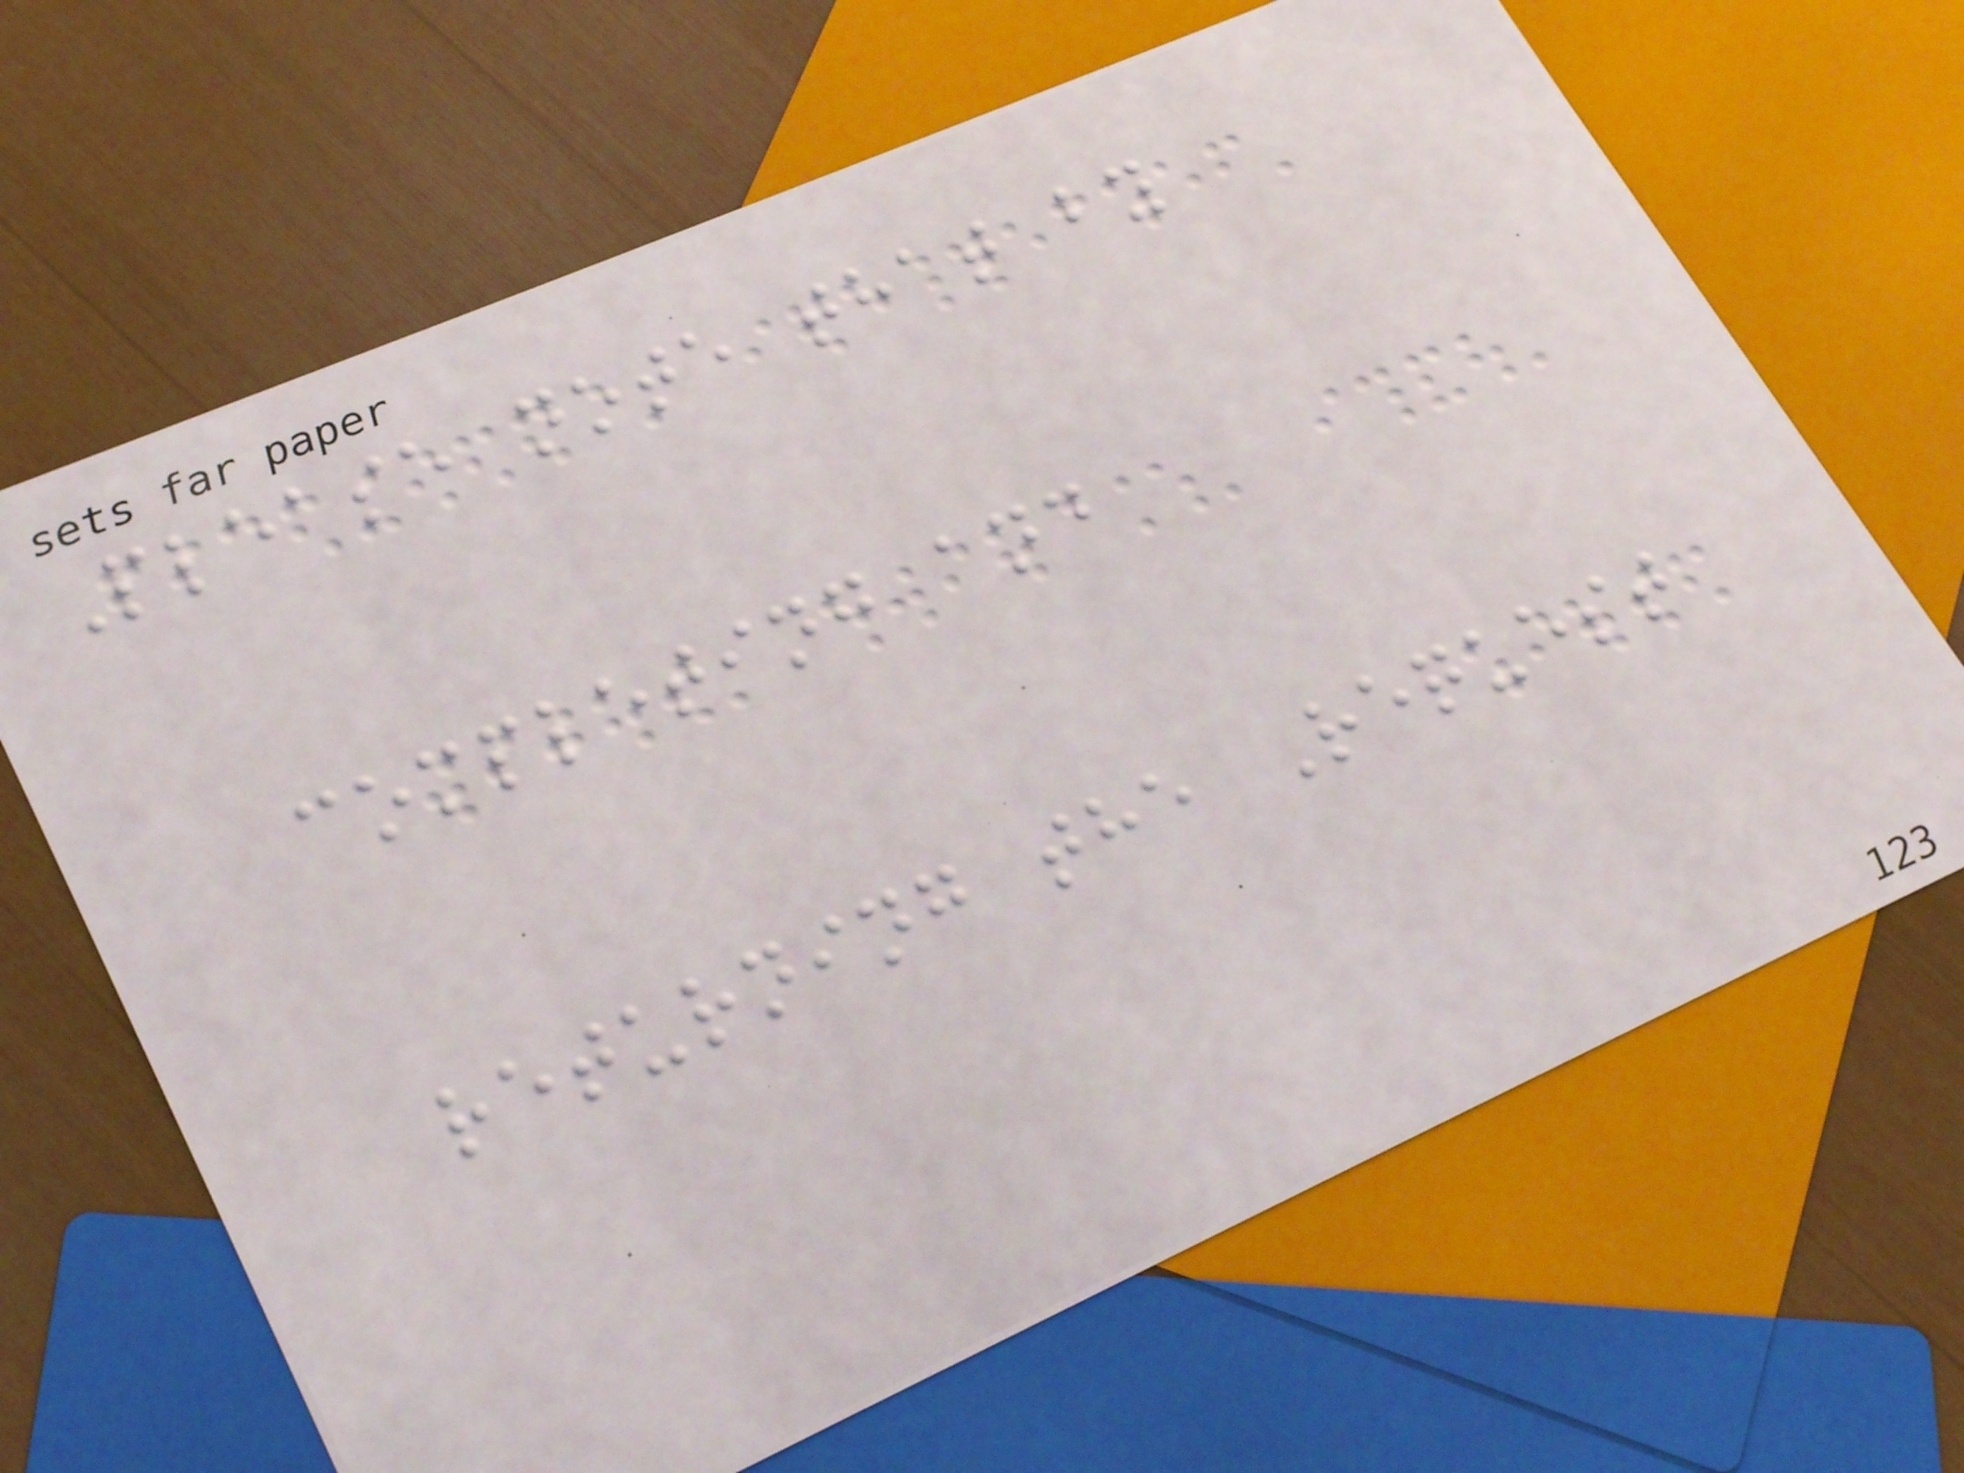Please note that by
completing and
returning the Request
